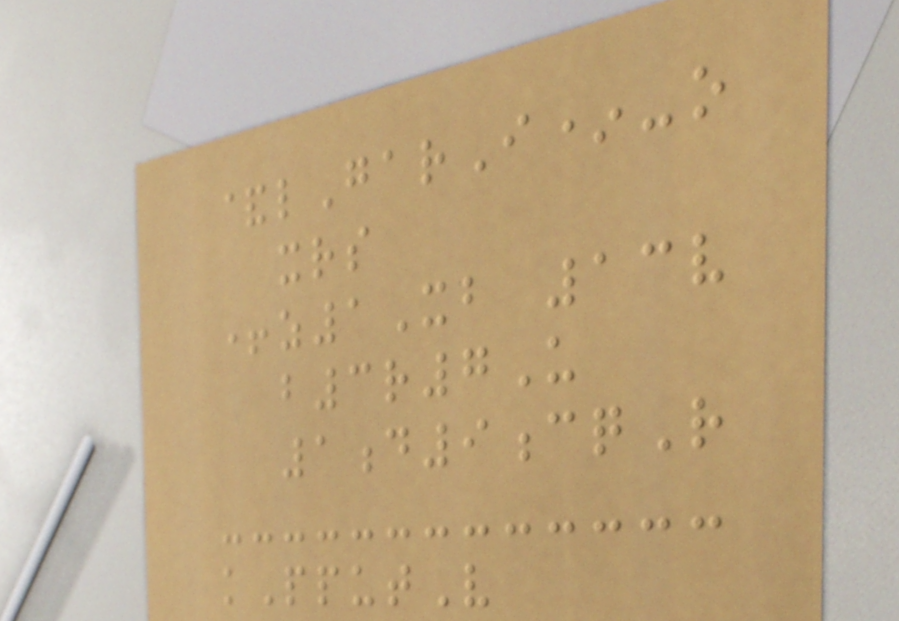&lGarI*-o
xrs
+z1Xb 13v
b3r7U
1d9cqR
kPputV
